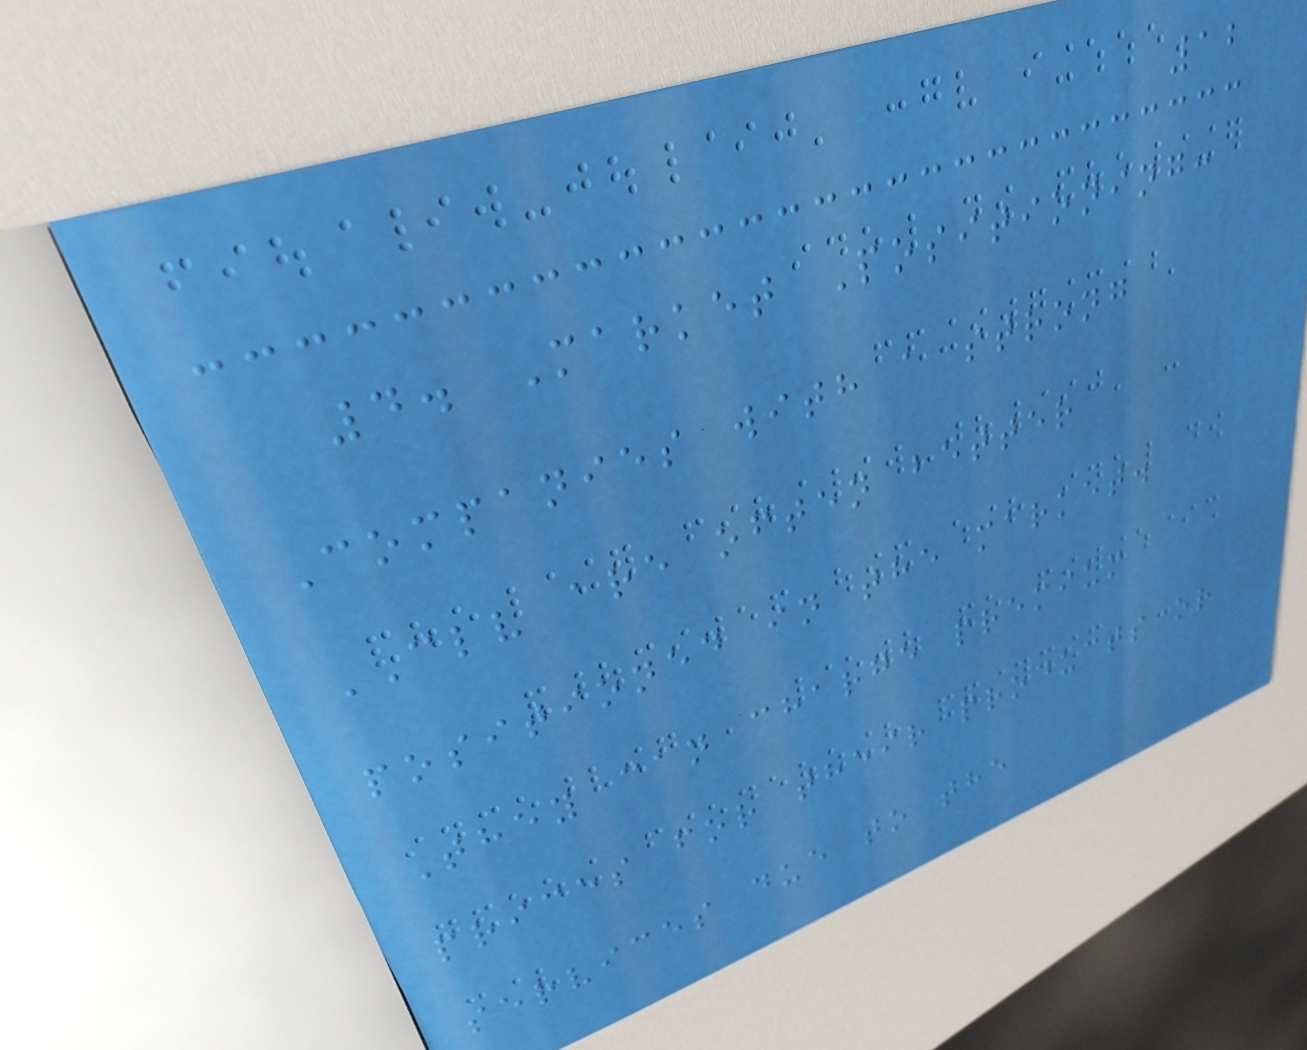12
4. Market Positioning:
Companies with a strong
CLV are often better
positioned in the market.
They can charge premium
prices for their products or
services due to the
